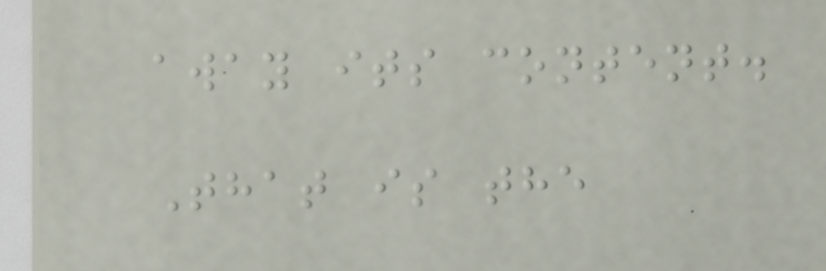away its content.
That is the
